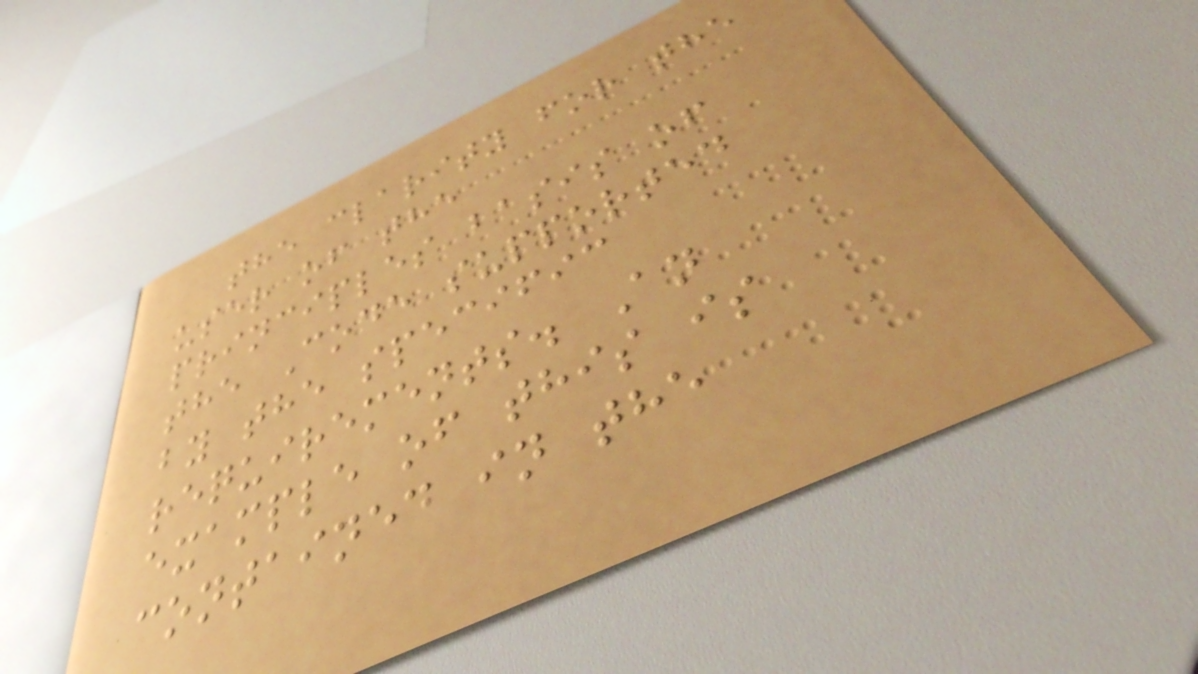the clarity for the
user of the
principles basis of
the Code supported
by the specific
requirements. An
example of this is
contained in the
